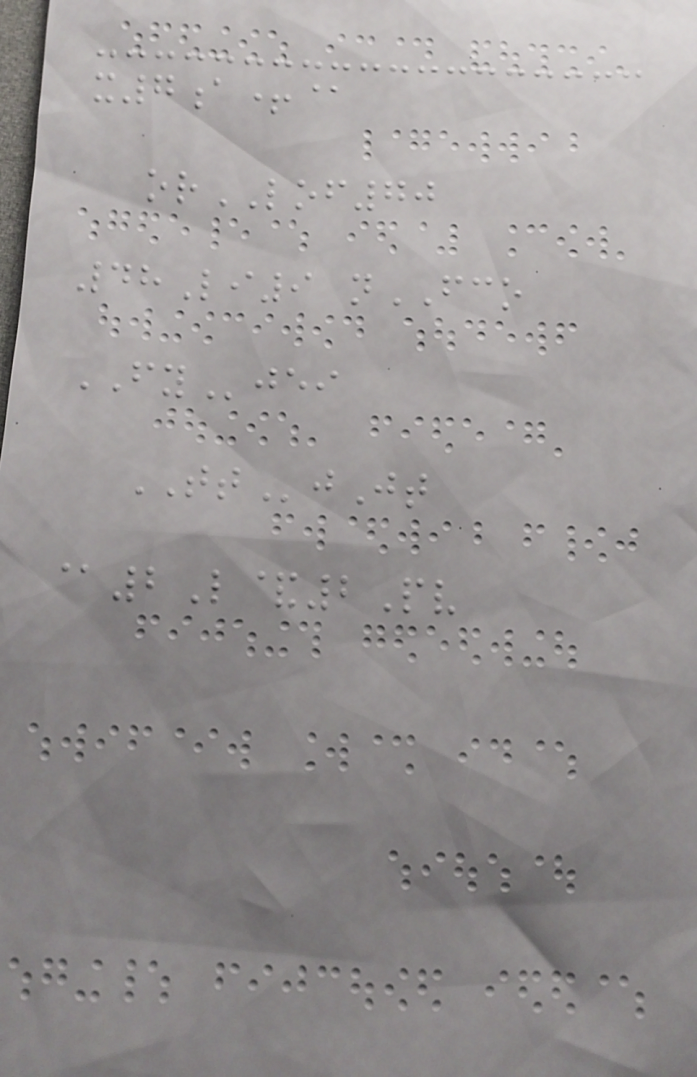x7a+@
orLOF70
48Li9 nFCO
FYjei
TTjJt
@2L&2Pv
